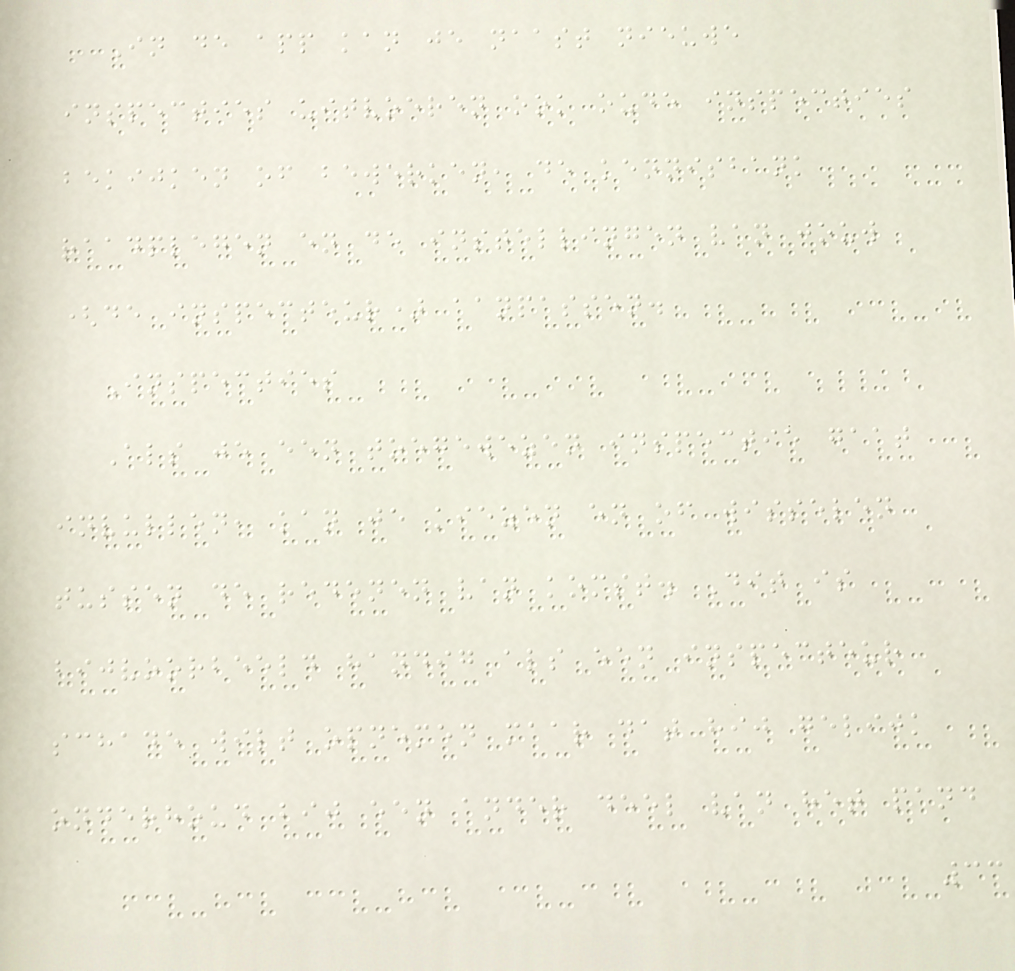In de app kan je naast nieuwe
inspecties uitvoeren ook oude inspecties
bekijken of bewerken, de kennisbank
raadplegen en de instellingen van jouw
(de inspecteur) aanpassen.
Inspecties
Als je een toegewezen inspectie gaat
invullen, kan je kiezen en of wisselen
tussen de redenen van komst. Dit is
bijvoorbeeld handig als een inspecteur
schade wilt opnemen maar dat hij gelijk
onderhoud bij een ander deel van het pand
33
